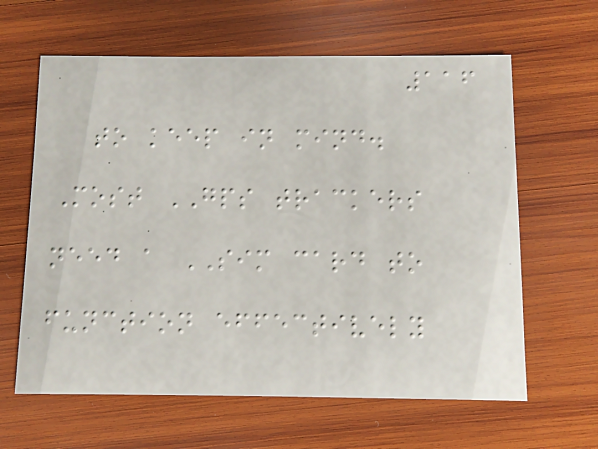116
to keep in mind.
Most GPS trackers
need a SIM card to
function effectively
